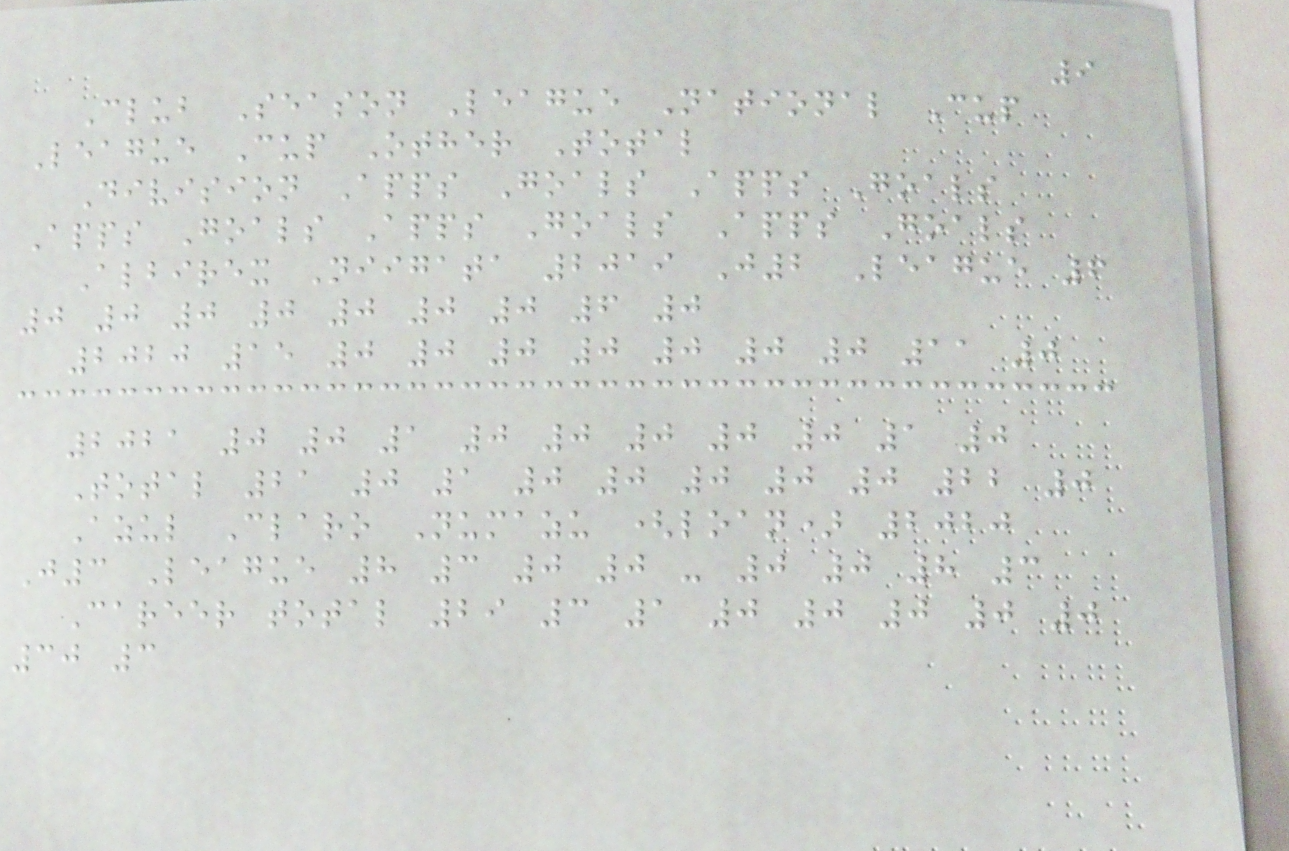9
Club Season League National Cup
League Cup Other Total
Division Apps Goals Apps Goals
Apps Goals Apps Goals Apps Goals
Albirex Niigata 2019 J2 League 6
0 0 0 0 0 0 0 6 0
2020 15 0 0 0 0 0 0 0 11 0
2021 0 0 1 0 0 0 0 0 1 0
Total 21 0 1 0 0 0 0 0 22 0
Azul Claro Numazu (loan) 2020
J3 League 8 3 0 0 - 0 0 8 3
Career total 29 3 1 0 0 0 0 0
30 3
